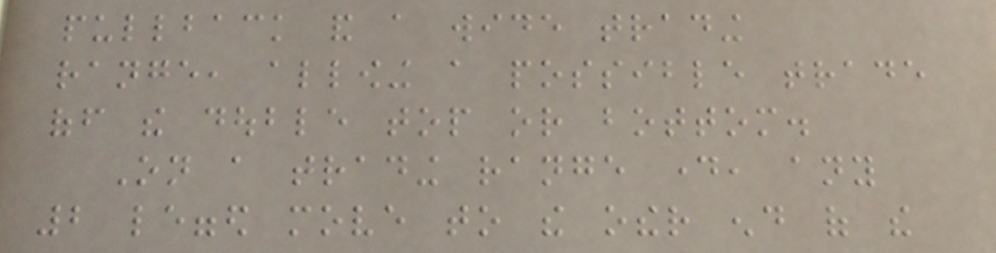pullback and a wide trading
range, allowing a possible trade
off the double top or bottom.
On a trading range day, any
2 legged move to the other end of the
